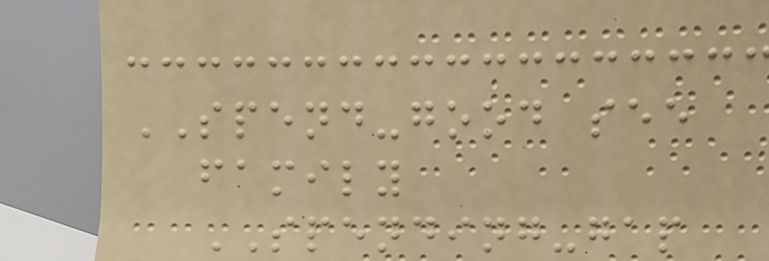SPEND-good see
family
SPENDING-gap
